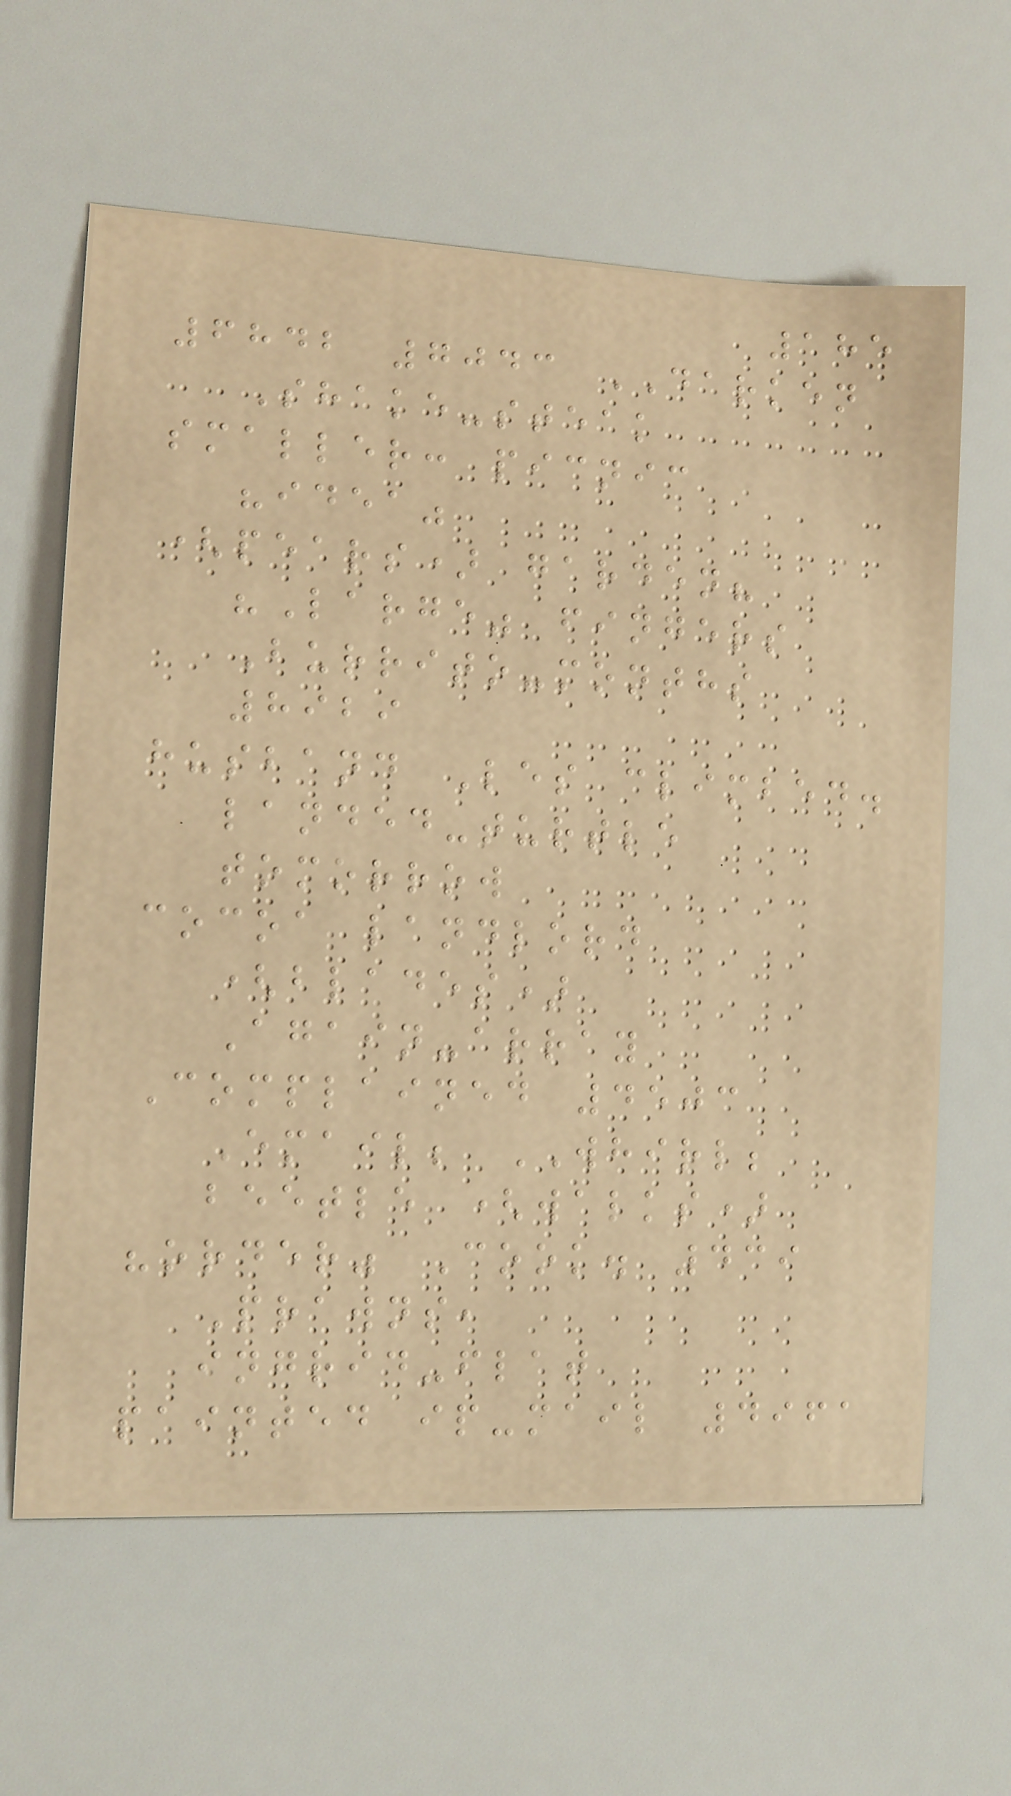185
6842 7043 DARKEN
Shake-steak
smaller: picnic
"idea"
(pears) garden?
"Large" fingers
Burrito-months
8929
husband Les climbed.
landed-turtle
tomorrow
cocoa landlord
(blades)
Again-array
Complained 4503
Email; WHIRL;
beetle (walks)
"order" Cook. 439
Prawns,
ingrid-flat
painted ip-mail 4961
